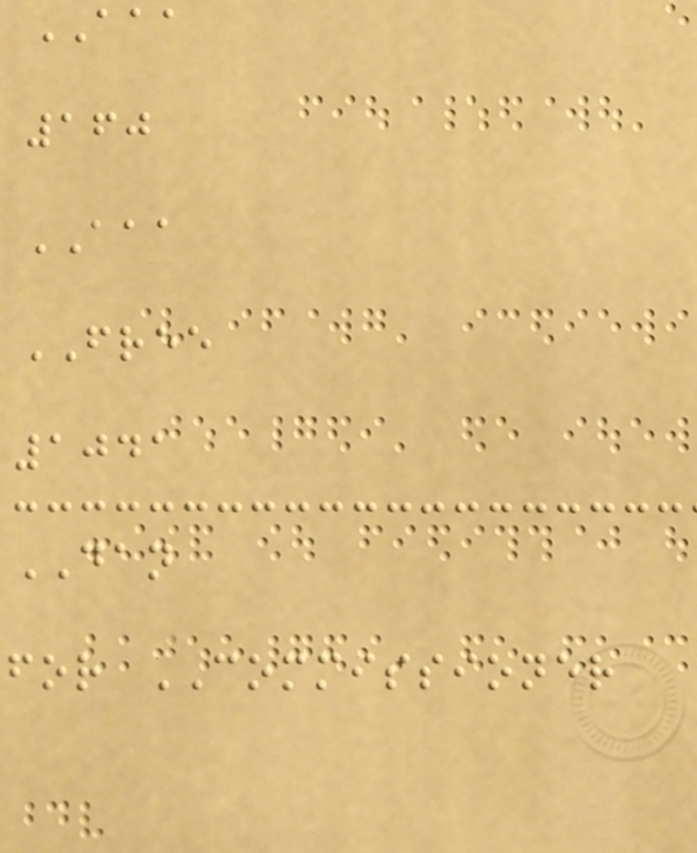AAA
160
AAA
FREE
1041
DAN
for COMMISSIONER
